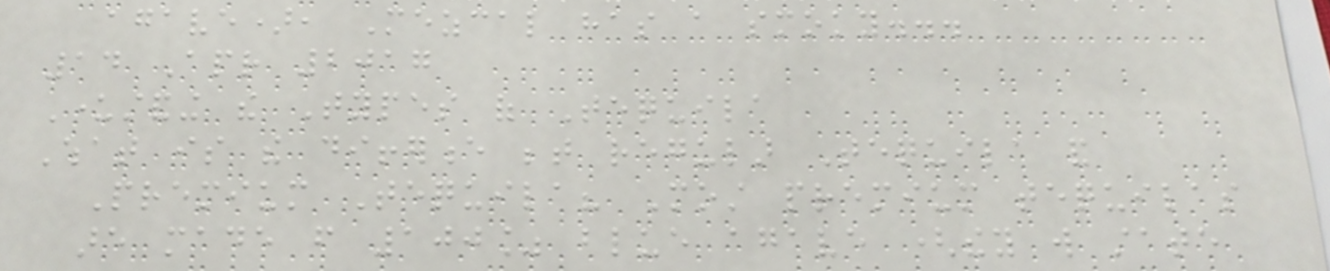agave), Mezcal has a smoky...
14 Apr 2017
Understanding the Types of Tequila
What is the difference between regular Tequila and
Premium Tequila? Most premium tequilas
are made from 100% blue agave (they will state
